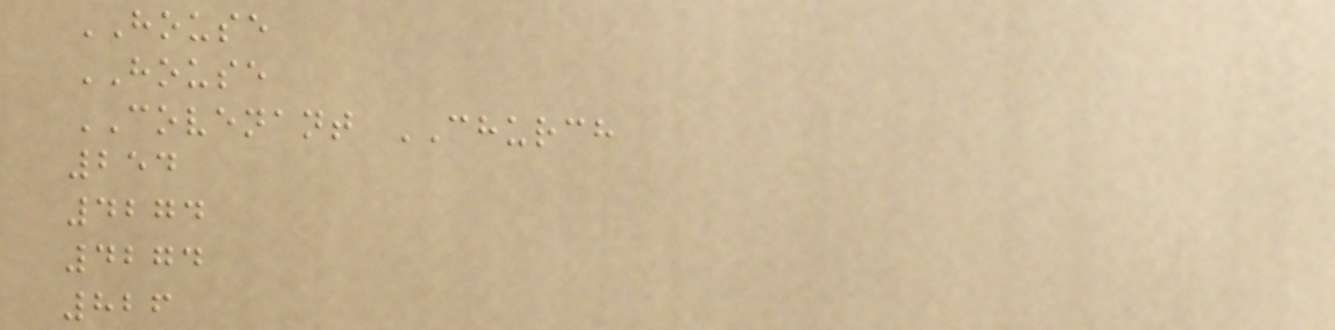HOUSE
HOUSE
COVENANT CHURCH
254
4274
4274
826
